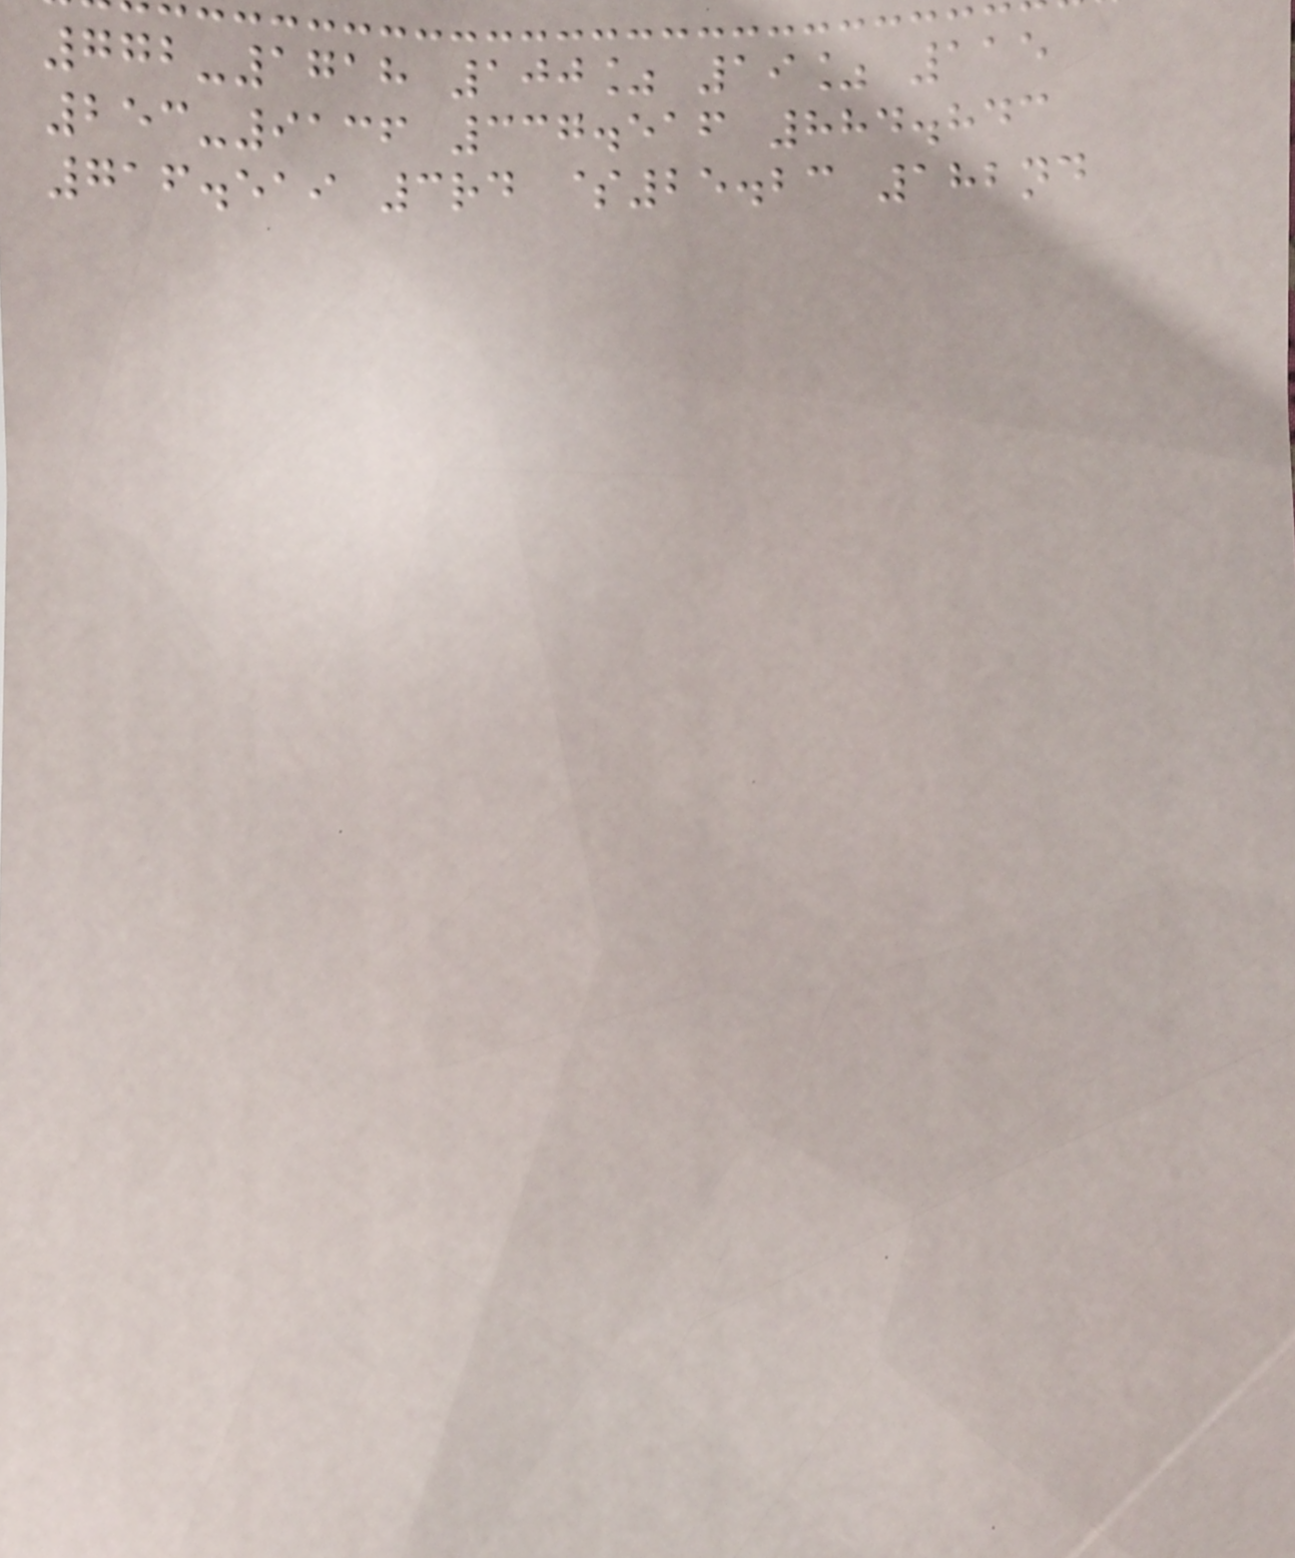772-1718 100% 19% 115
253-9136 337.516 884.843
716.519 3rd $25.23 182nd
